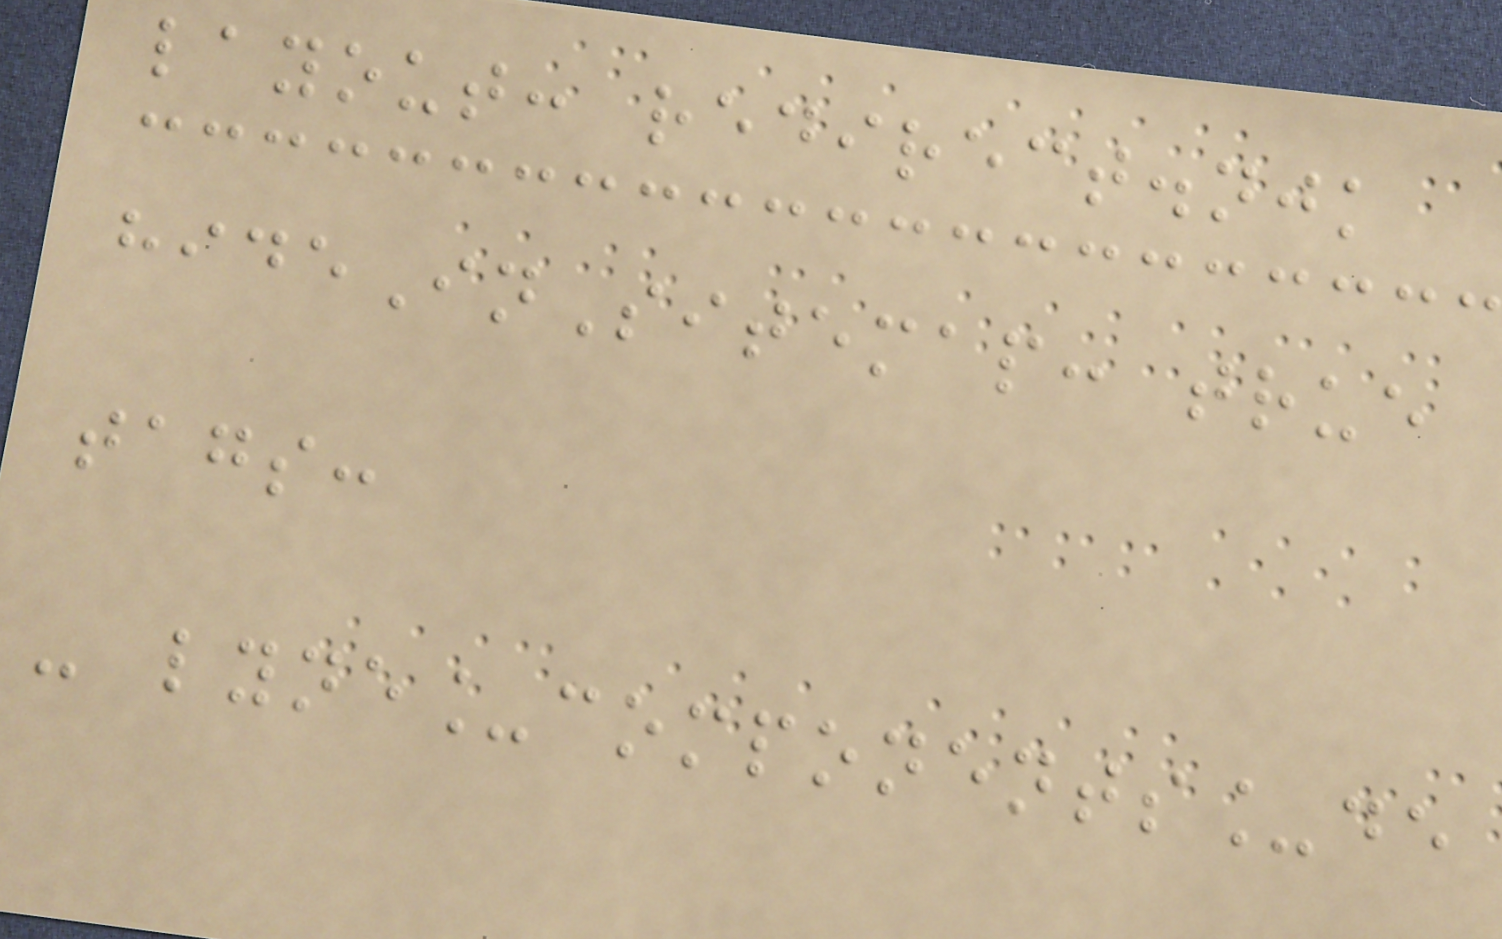layout: redirect.njk
hideInSitemap: true
tags:
- lyne_components_de
